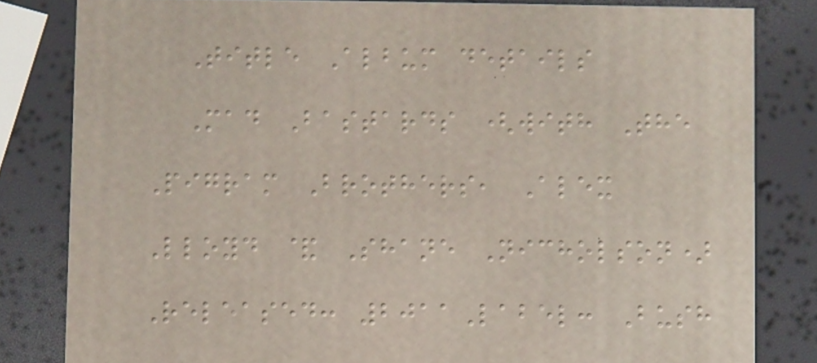Title Album details
Mad Bastards (with The
Pigram Brothers, Alex
Lloyd & Shane Nicholson)
Released: 2011Label: Bush
